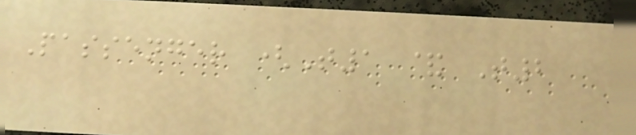Passenger (T1 & T2
